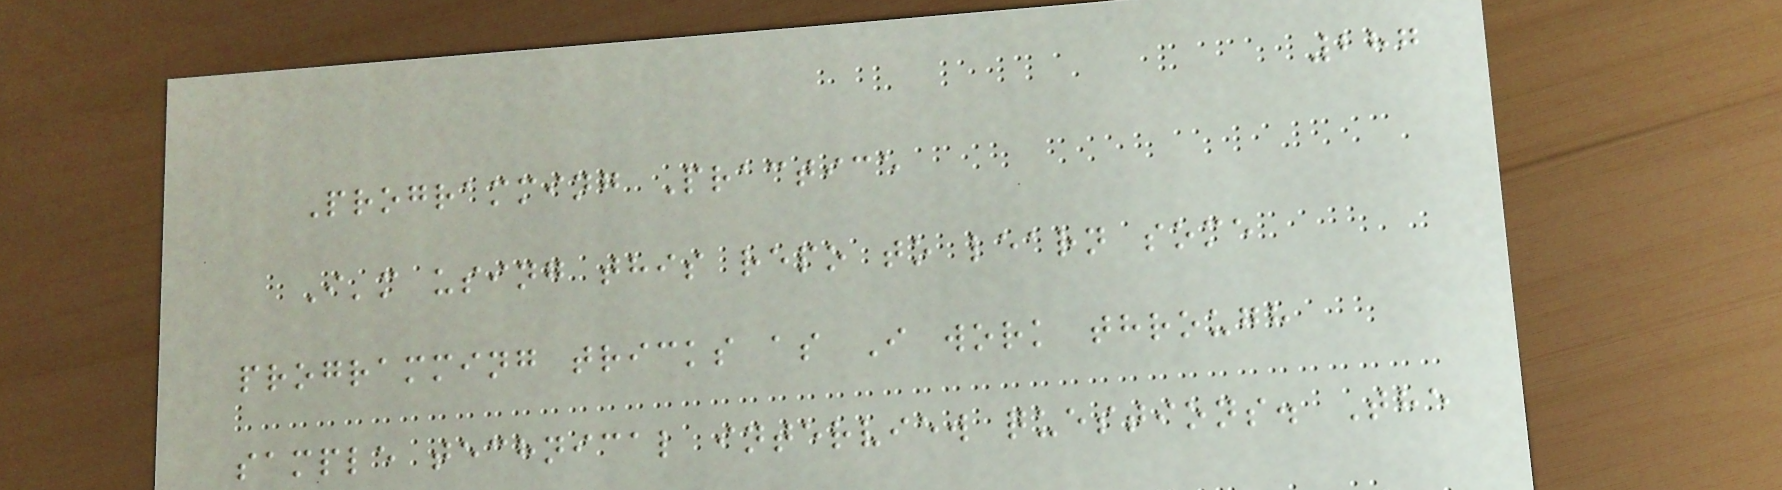287
Programming Practice
I'm using this repo to learn some
programming tricks as I work through
sample technical interview questions. The
